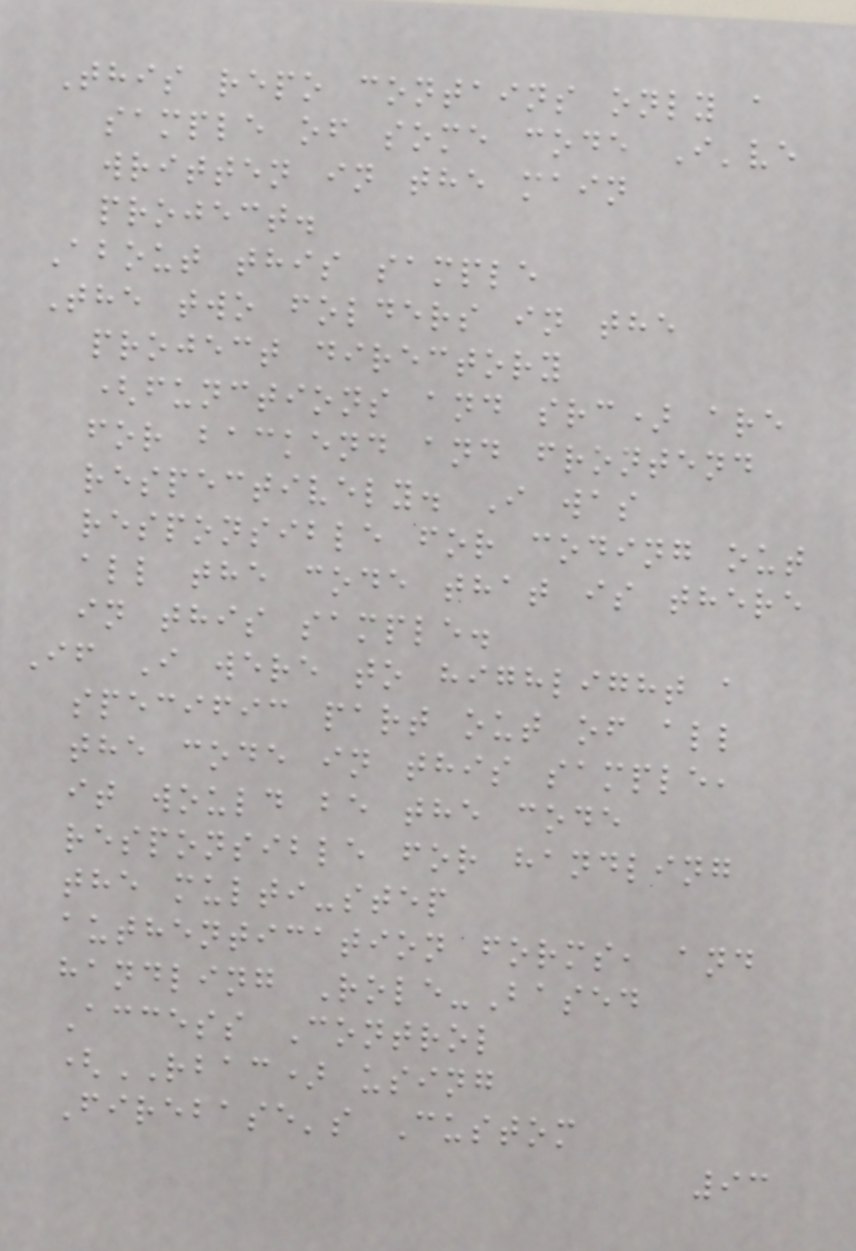This repo contains only a
sample of some code I've
written in the main
project.
About this sample
The two folders in the
project directory
(functions and src) are
for backend and frontend
respectively. I was
responsible for coding out
all the code that is there
in this sample.
If I were to highlight a
specific part out of all
the code in this sample,
it would be the code
responsible for handling
the multi-step
authentication forms, and
handling Role-Based
Access Control
(RBAC) using
Firebase's Custom
93
